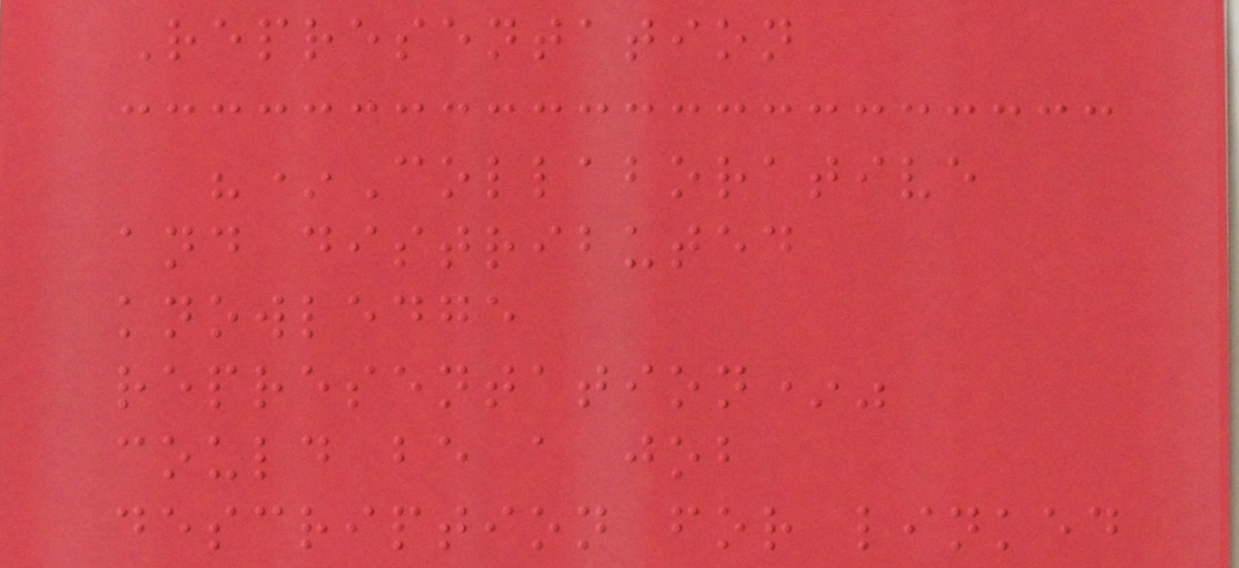Representation
"*Collaborative
and distributed
knowledge
representation*"
could be a job
description for linked
